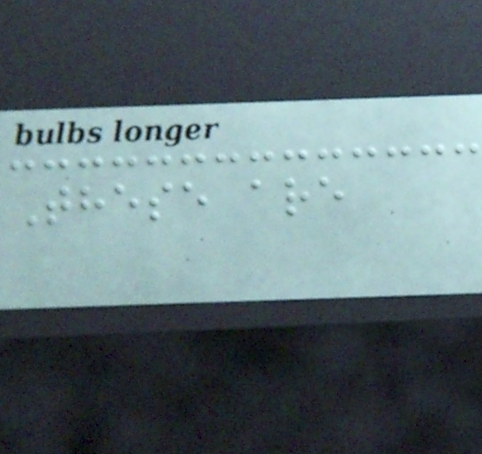These are
